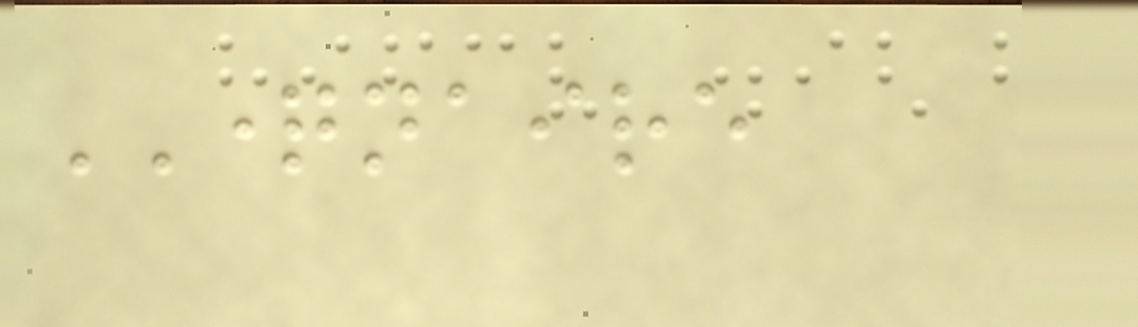QUESTIONNAIRE
